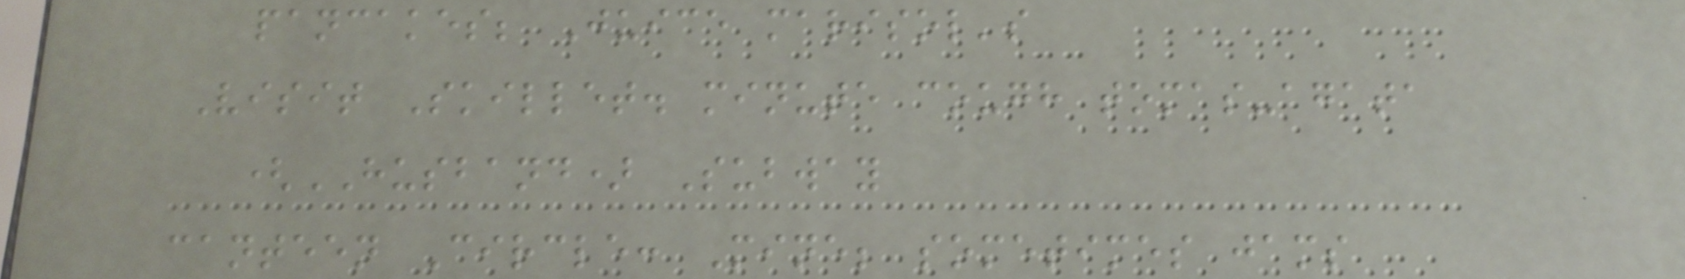pancakes; Juice marisol's
Visit Skillet. minute cough tomas-agata
(HUSBAND) Subway
canteen Circle: Mine; sometimes jams
